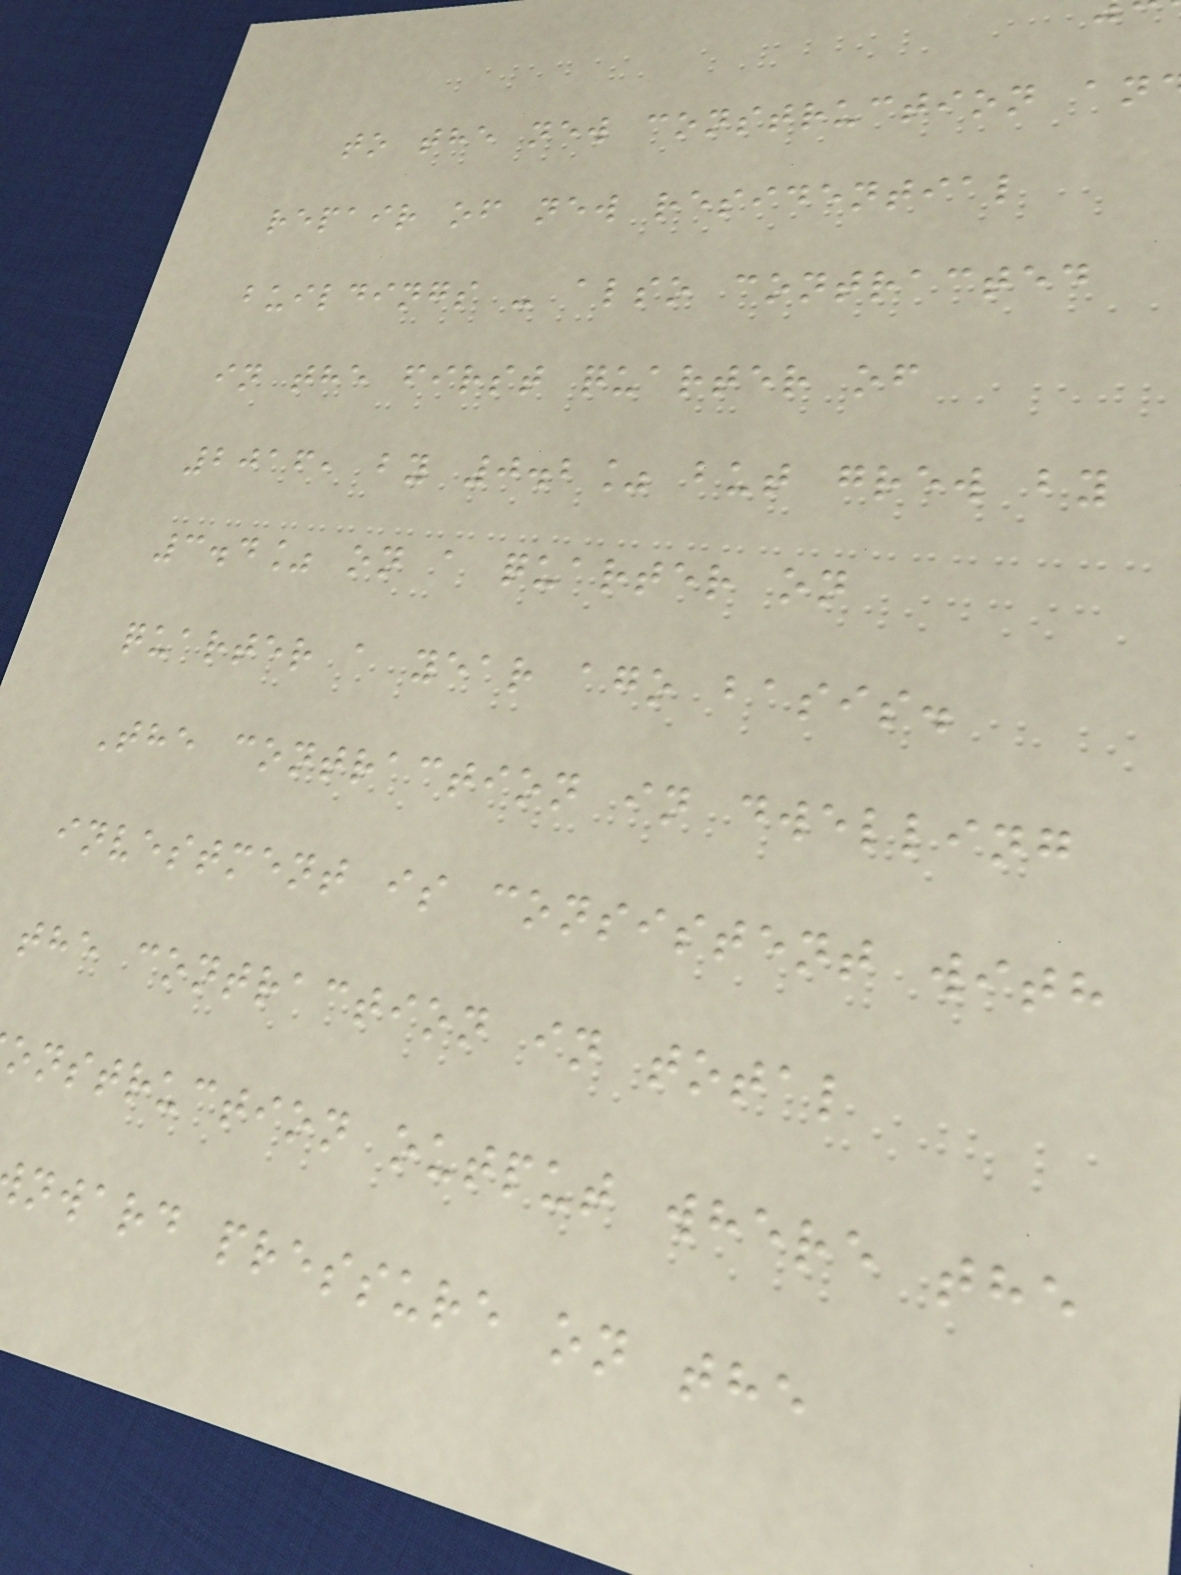to the new construction an
repair of new residential
buildings - also contracted
in the first quarter of
2016, by 0.2% but grew by
3.4% on a quarter on
quarter a year ago basis.
The contraction in dwelling
investment is consistent with
the contraction in total
onstruction output where the
nward pressure on the
